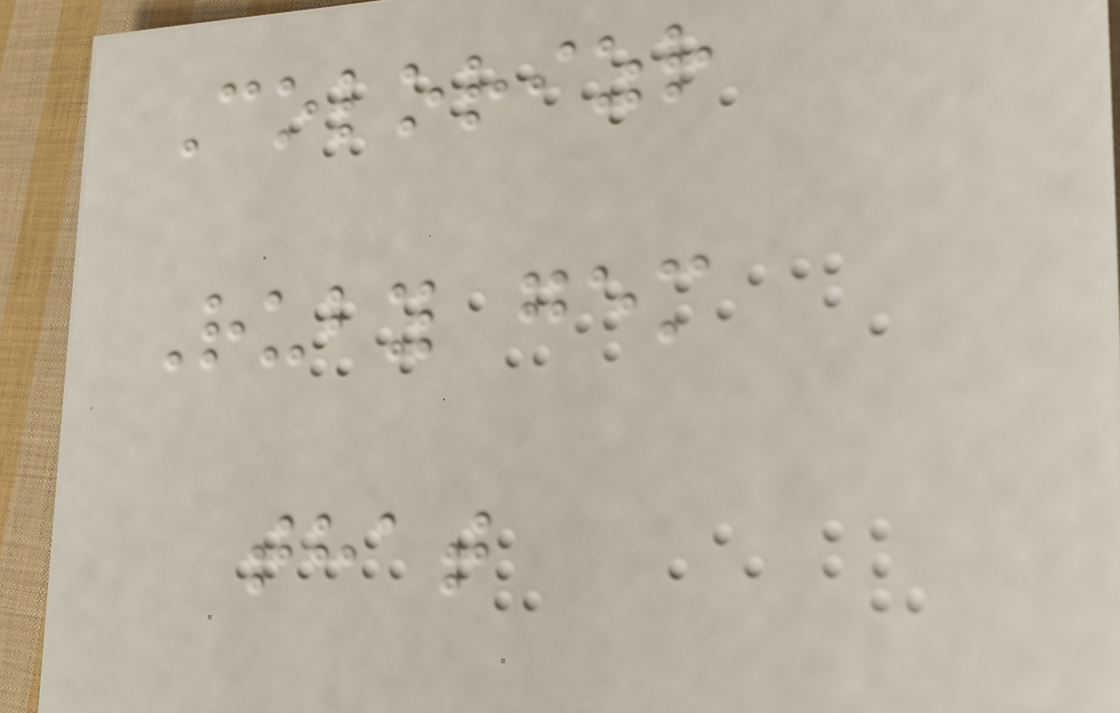Colorizr
Ruby gem
that
